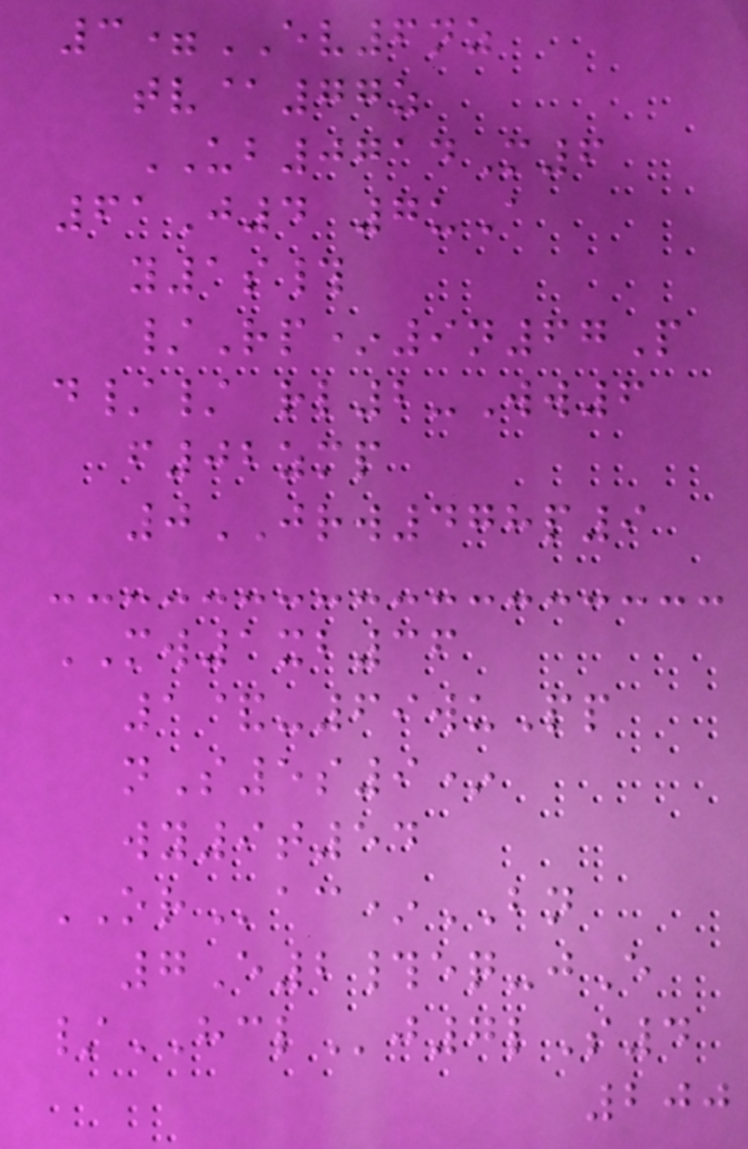3=EV6nz
tv@77z
UB0714M6
61J4 7uA
y1s#
/Rp*9n67P
d// rl2-Ww6
f02zmp
0JRW478p9
MW1xb36
1&-69wuPp
nS5s9*
wy9t54
ORac*BN
7E2#eq-jE
/HCLj7lS4
200
